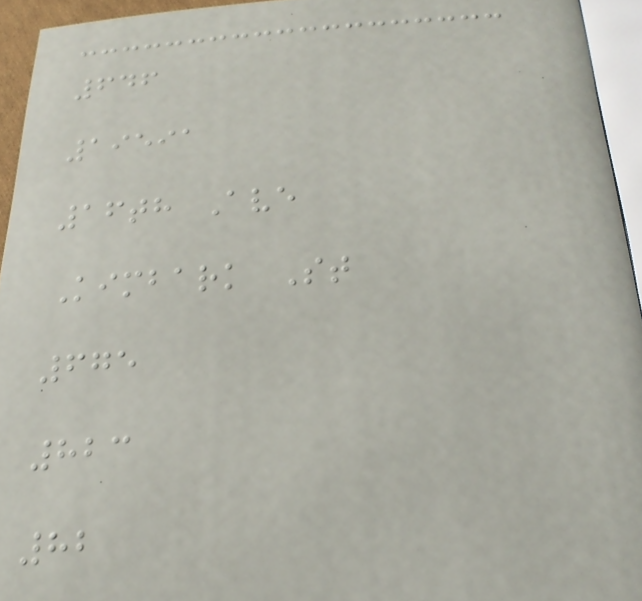646
19591
16th Ave
Kimbark St
675
823
82
